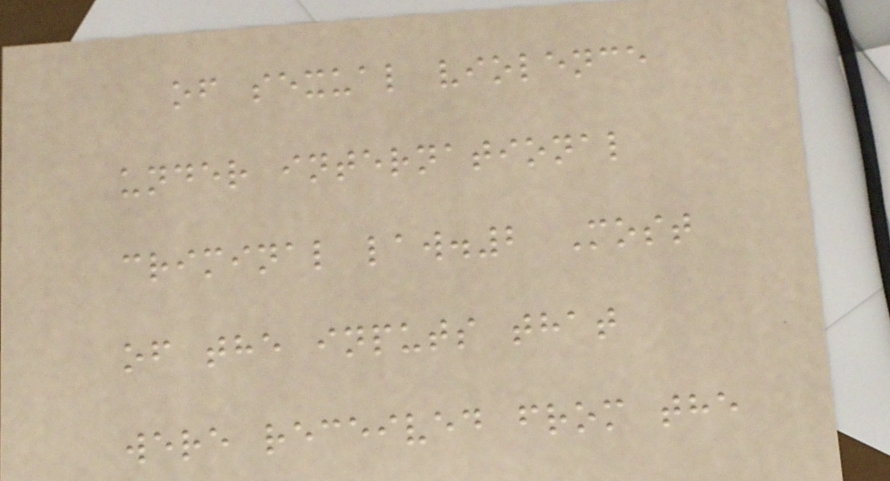of sexual violence
under international
criminal law.2 Most
of the inputs that
were received from the
